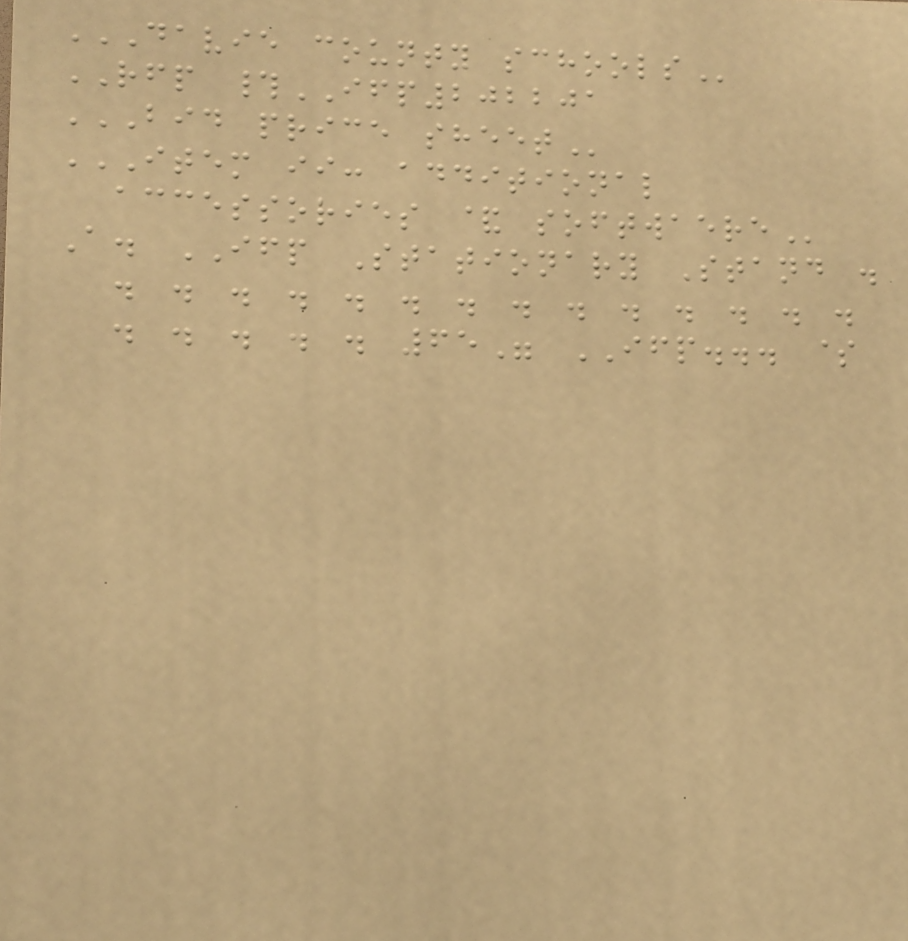DAVIE COUNTY SCHOOLS
RFP #IFP202201
BID PRICE SHEET
ITEM II: ADDITIONAL
ACCESSORIES & SOFTWAERE
A. IFP Stationary Stand .
. . . . . . . . . . . . . .
. . . . . 65" IFP... $
